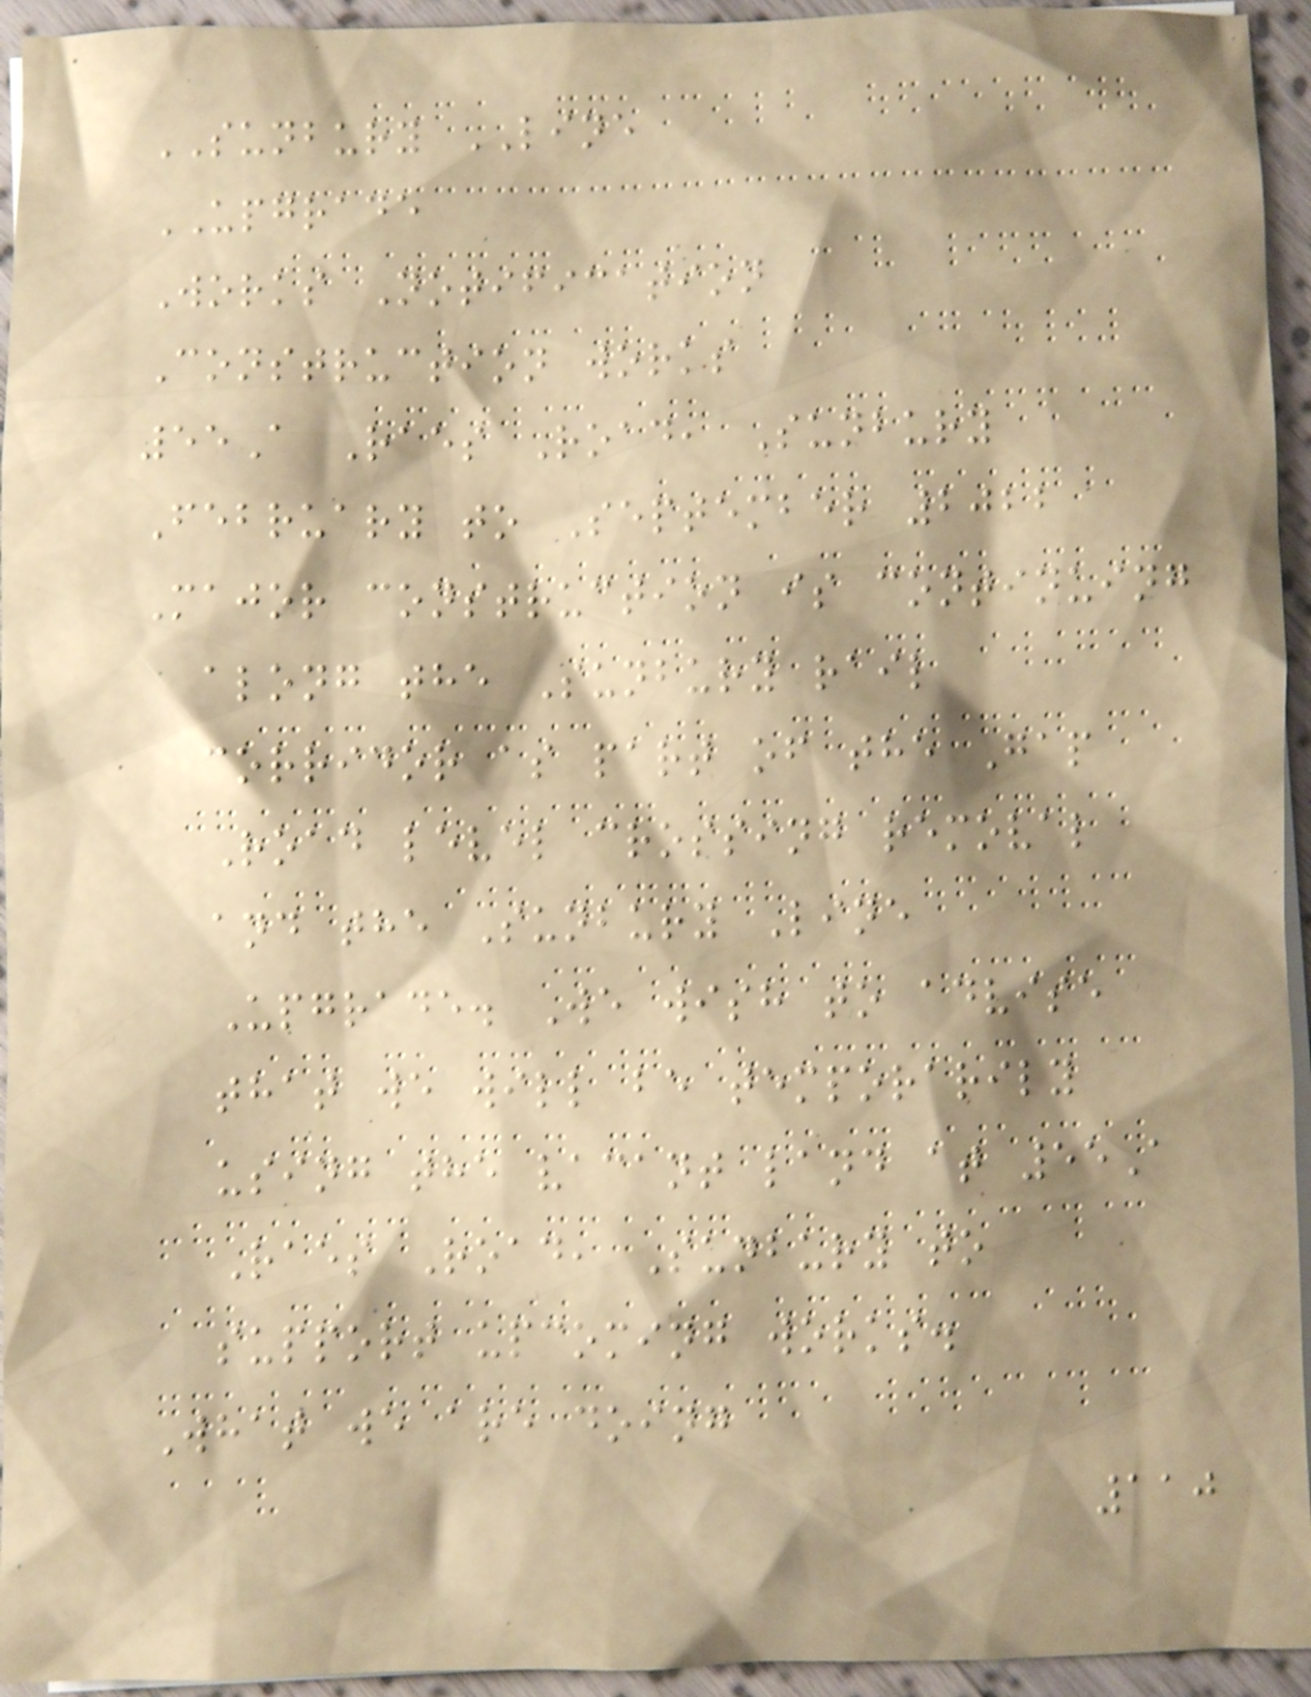SUNBURY LINE
UPGRADE
Works Notification
Construction works
55A Raes Road, Sunbury
February to September 2022
Major construction is continuing
along the Sunbury rail
corridor as part of the Gap
Road level crossing removal
and the Sunbury Line
Upgrade. We wish to advise
that we will be temporarily
using the vacant land at 55A
Raes Road, Sunbury to
support upcoming works.
What we are doing
110
